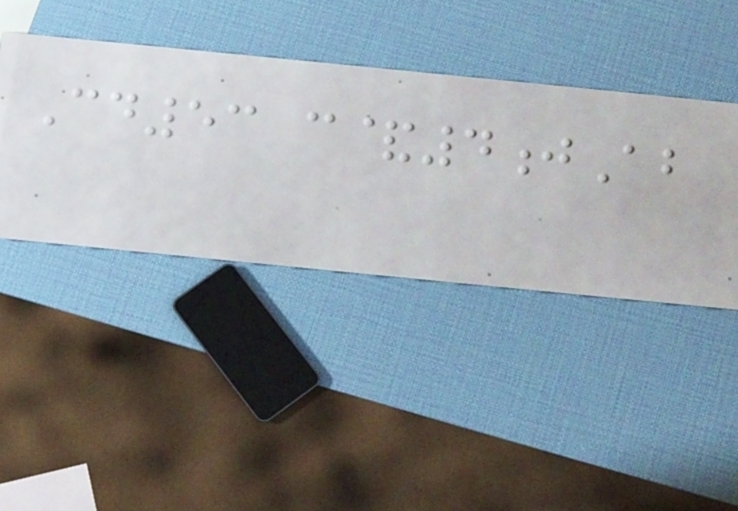Cd53 c&4jAb
